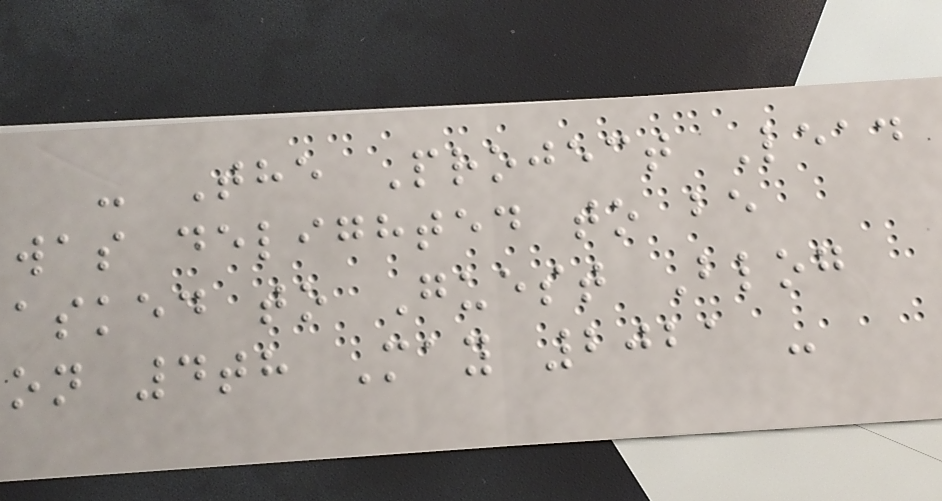- The Project Lead
was delighted to be
asked to Guest Blog
on 4th May 2021 -
